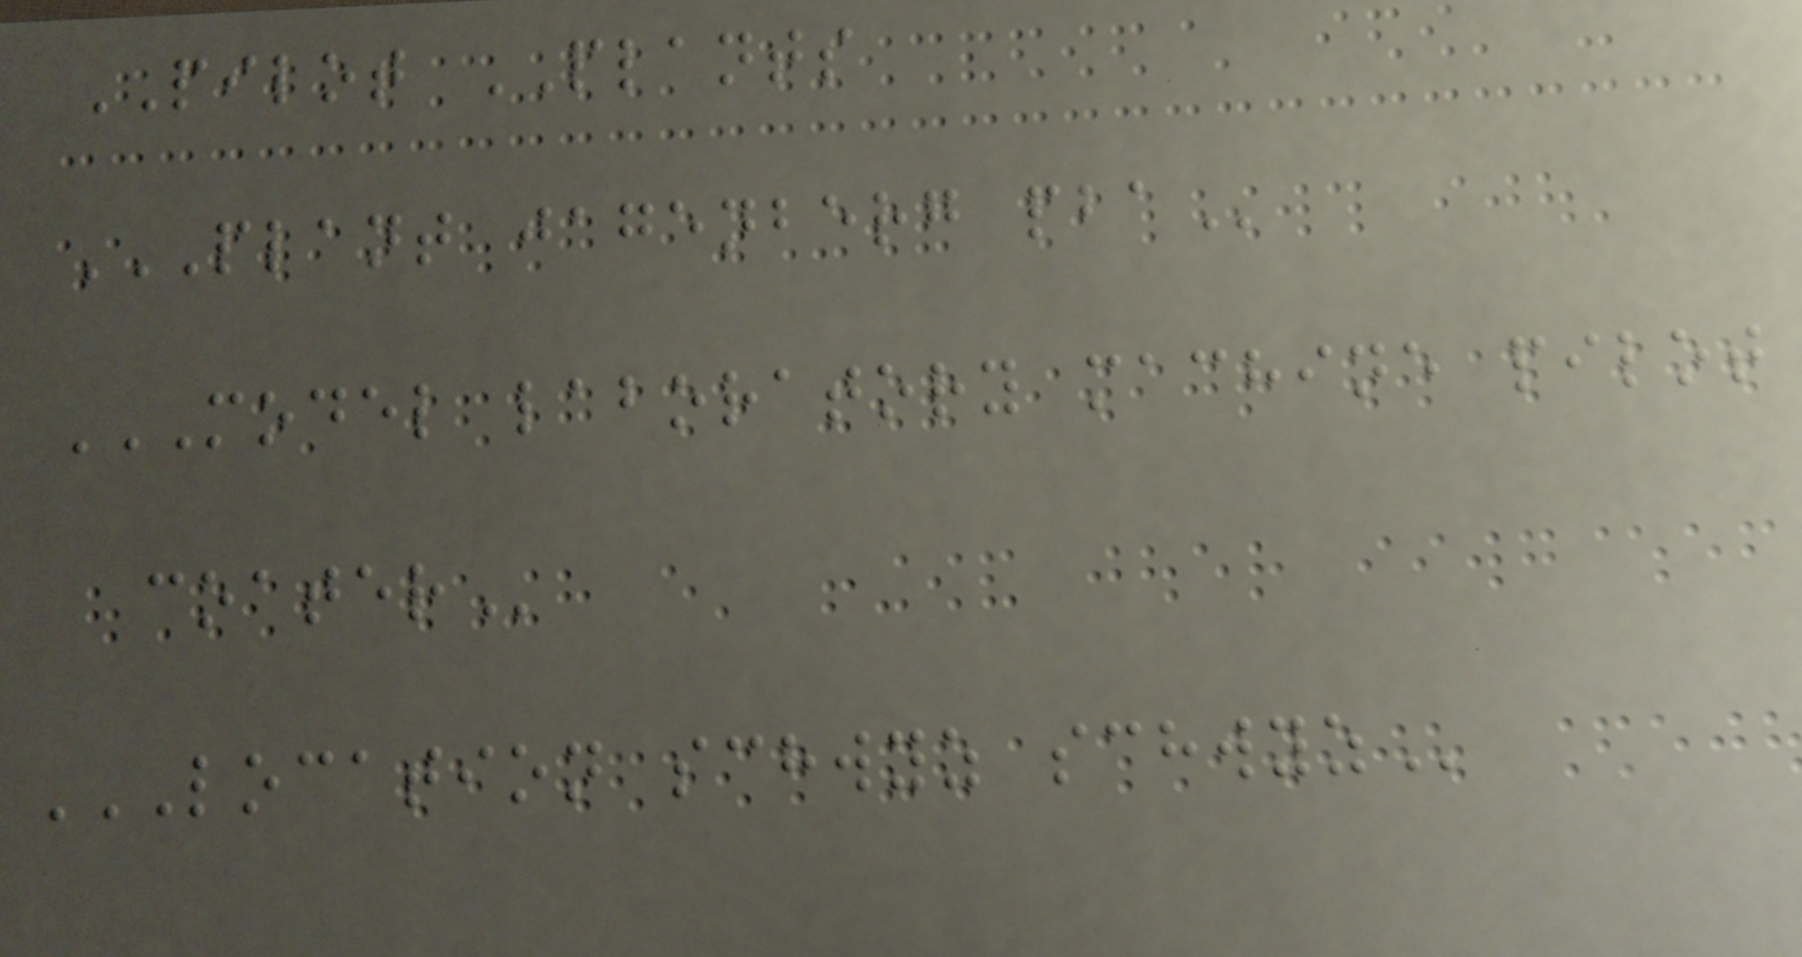PILOT PLANTS
PLANT JAGENBERG PBA
MODEL LABORATORY MACHINE PILOT
COATER
LOCATION SCHWYZ SCHWYZ
